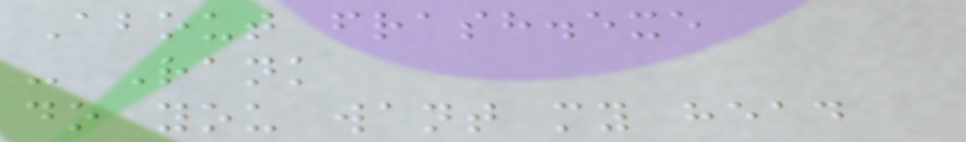About frash.exe
- Rank
do you want my head
